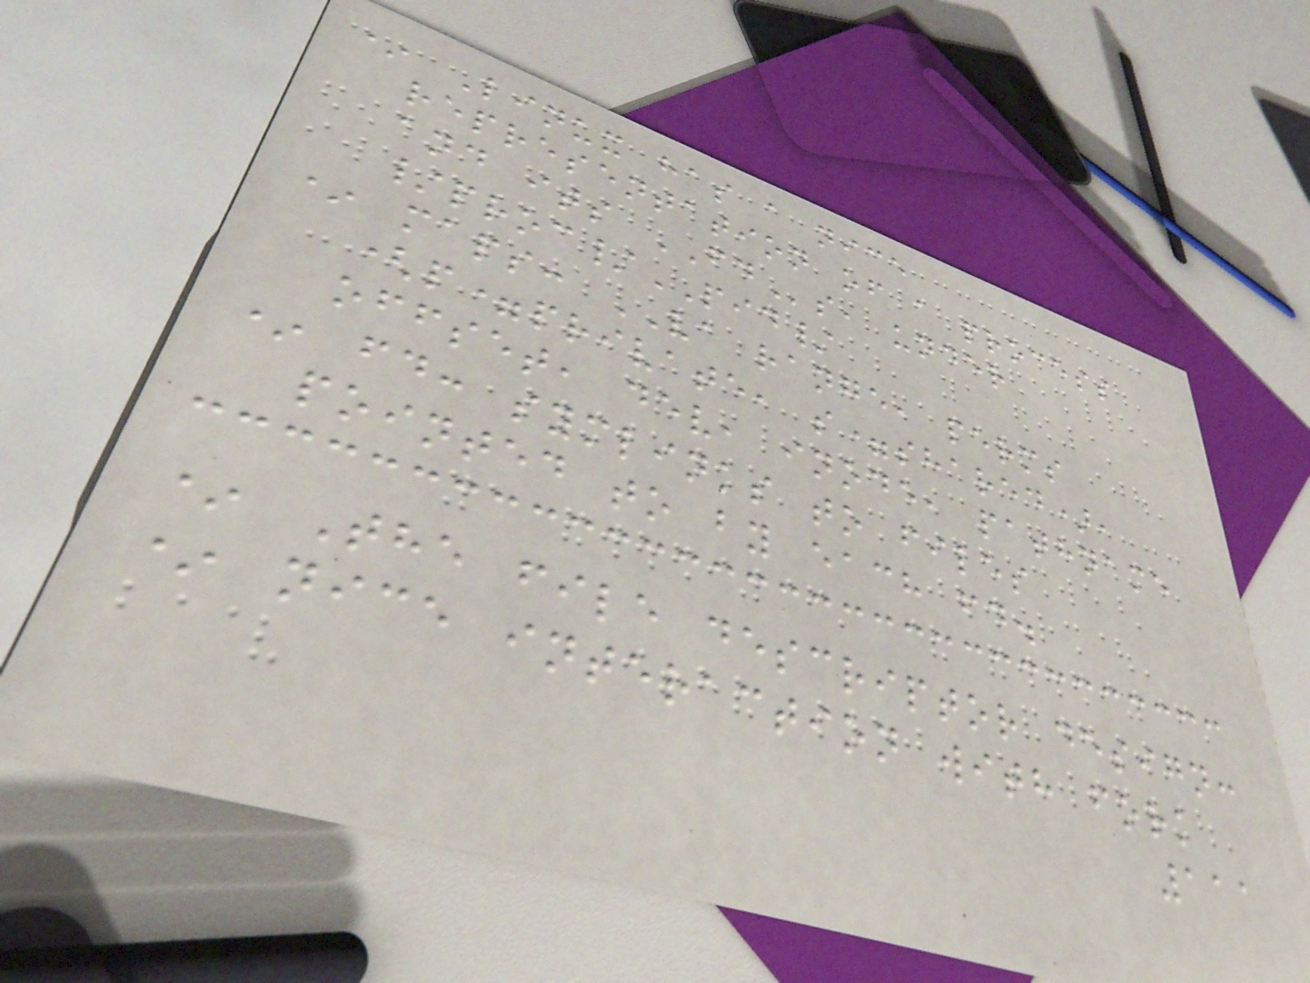* Linux has a nice
representation of a process
and its FDs, under
/proc/PID/
* maps: VA range, perms
(p=private, s=shared),
offset, dev, inode, pathname
* fd: symlinks to files
pointed to by each fd.
* The file descriptor design:
* nice interaction with fork
111
